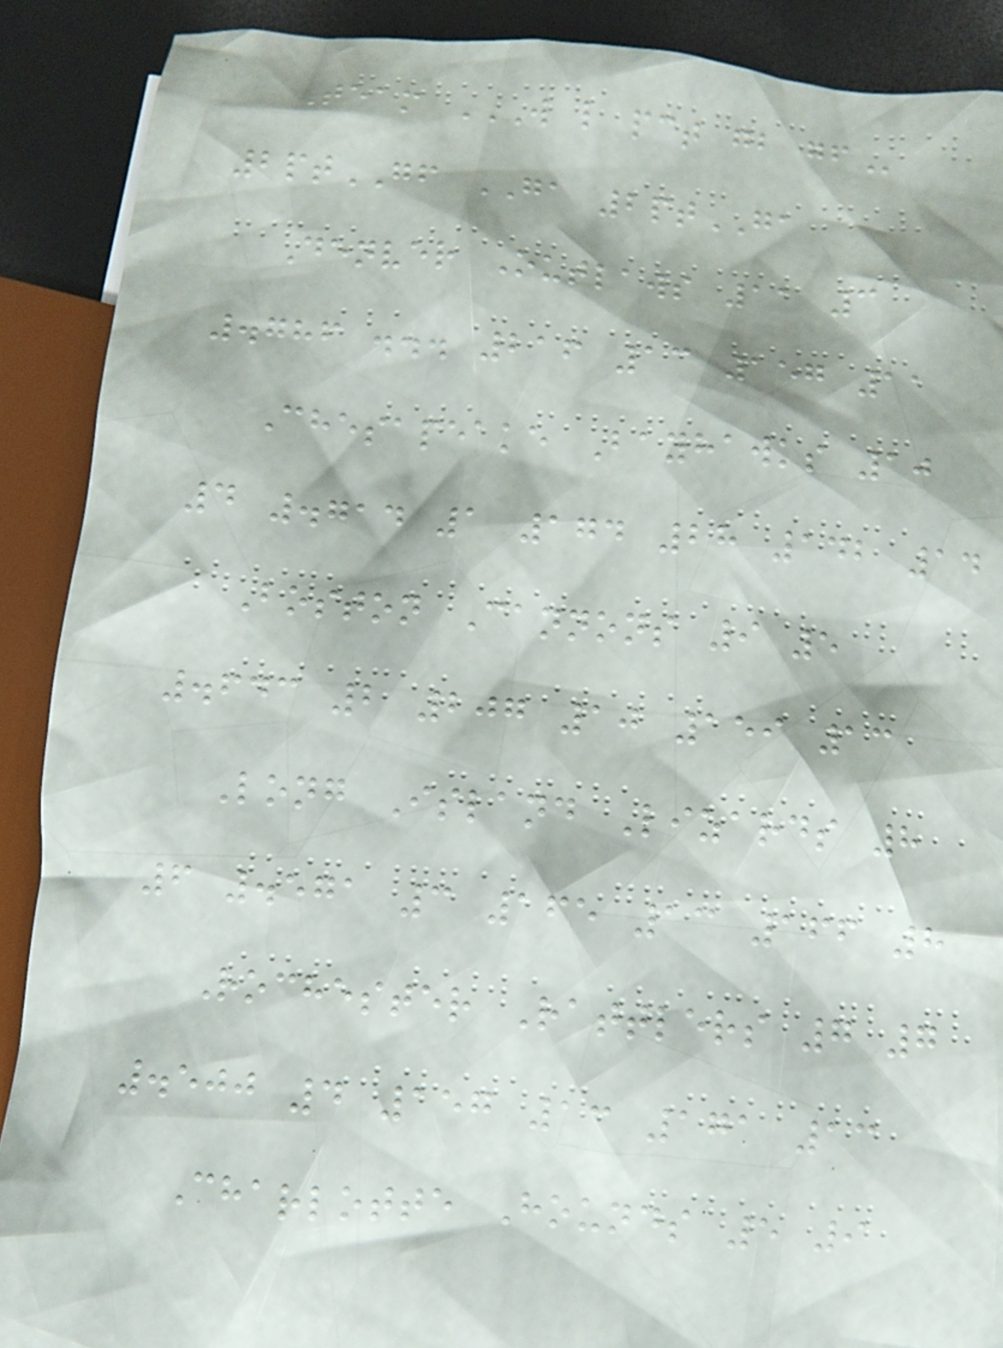Team W L PCT GB GF
2ptGF GA 2ptGA
Denver Outlaws 11 3
.786 ... 216 13 157 11
Chesapeake Bayhawks 10
4 .714 1 174 28 142 14
Boston Cannons 9 5
.643 2 207 10 159 13
Long Island Lizards 8
6 .571 3 165 13 166 8
Rochester Rattlers 7 7
.500 4 157 13 171 13
Charlotte Hounds 5 9
